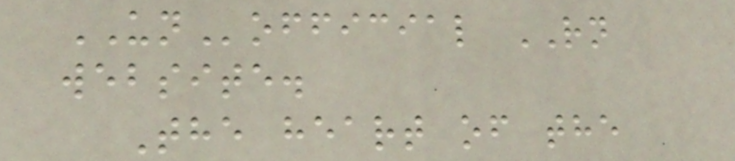UNofficial RN
website.
The heart of the
